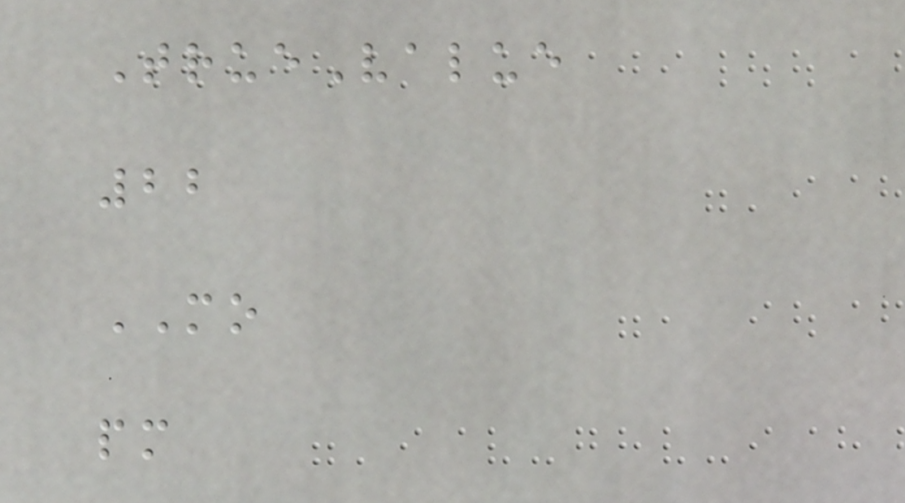TrueValue
22
MO
pm
